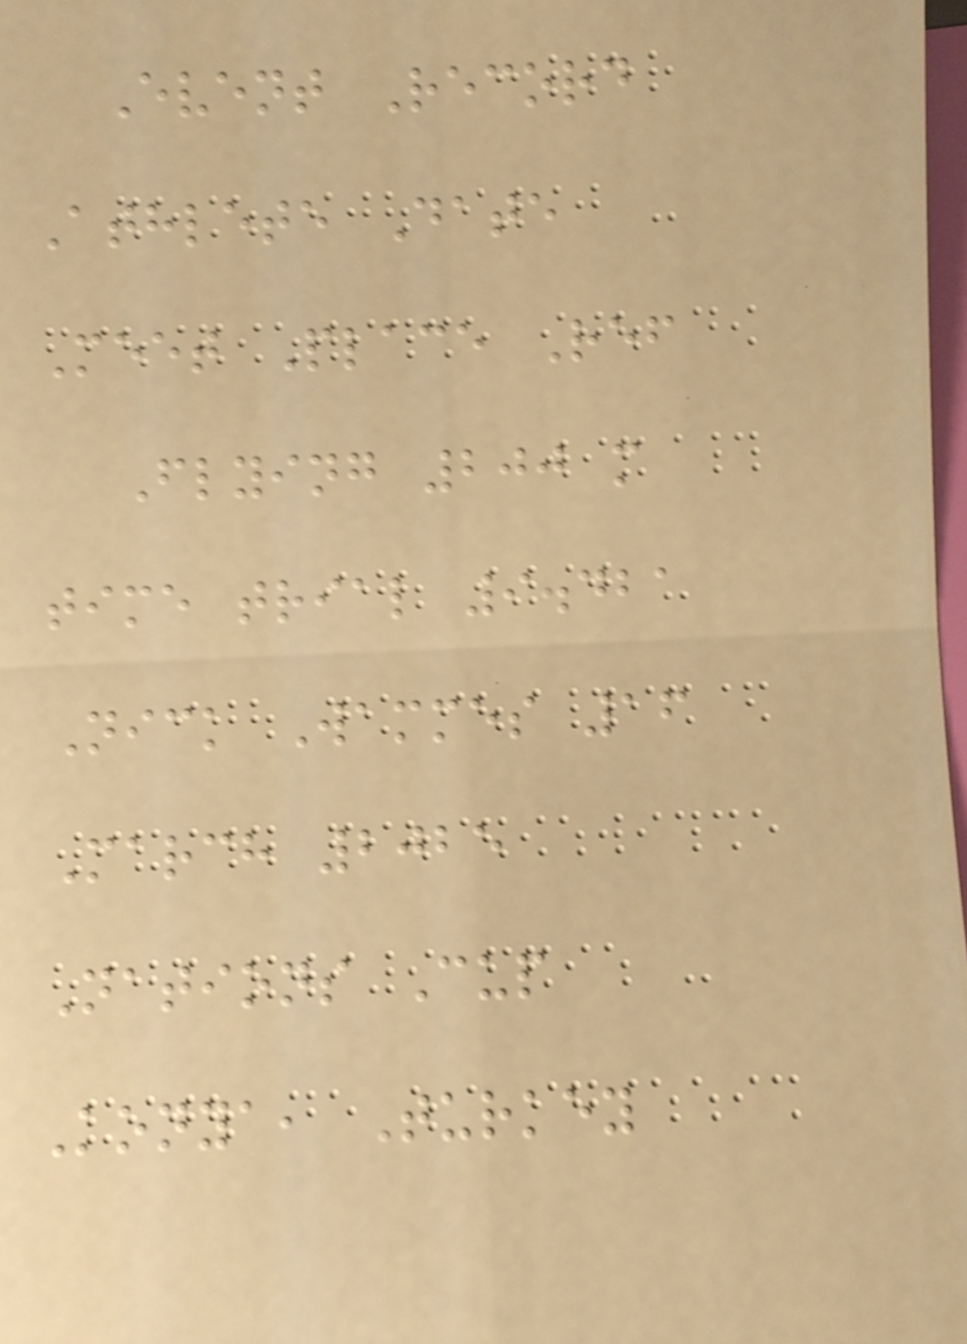Event Record
Athlete Date
Meet Place Ref
Flying 200 m
time trial 9.421
Nick Wammes 16
March 2025
Nations Cup
Konya, Turkey
